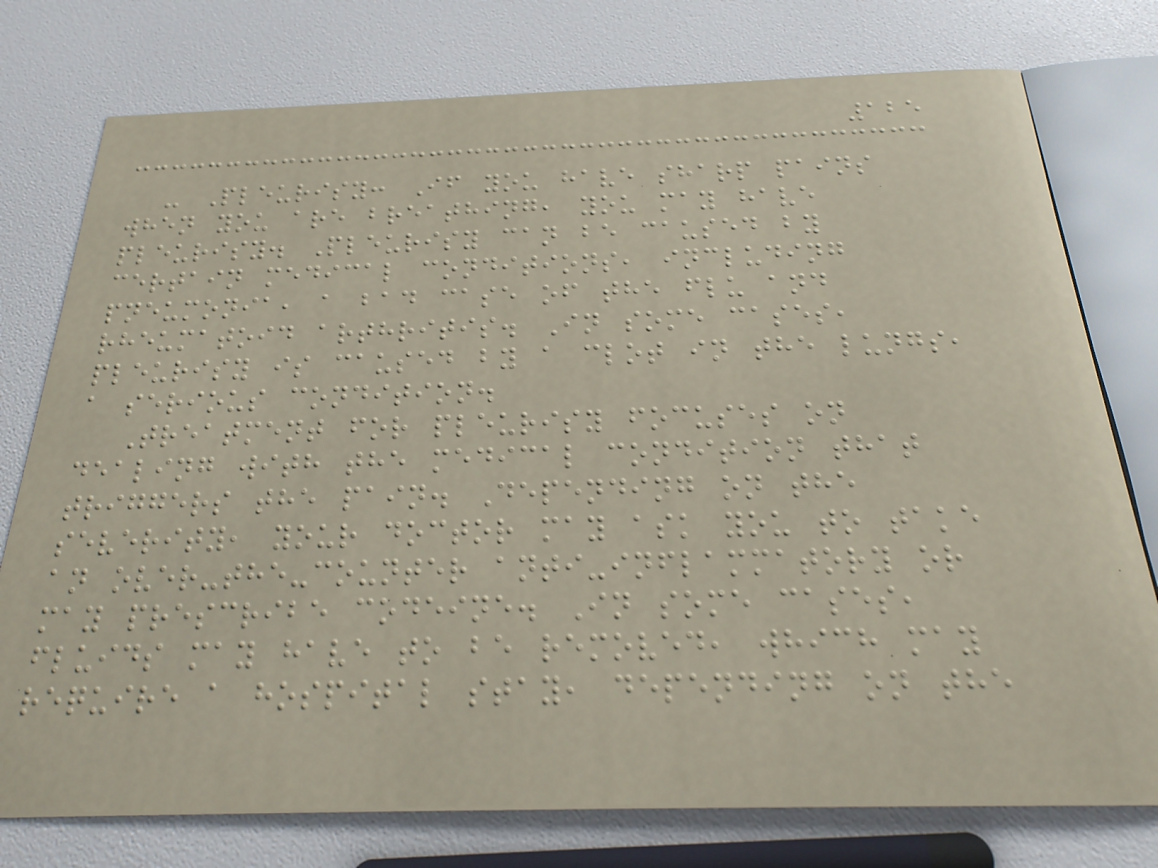125
- Pleurisy: If you have sharp pains
when you are breathing, you may have
pleurisy. Pleurisy can be caused by
certain medical conditions, including
pneumonia, a bad case of the flu and
rheumatoid arthritis. In some cases,
pleurisy is caused by a clot in the lungs,
a serious condition.
Treatment for pleurisy focuses on
dealing with the medical condition that
triggers the pain. Depending on the
severity, your doctor may ask you to take
an over-the-counter anti-inflammatory or
may prescribe codeine. In some cases,
fluids may have to be removed, which may
require a hospital stay, depending on the
